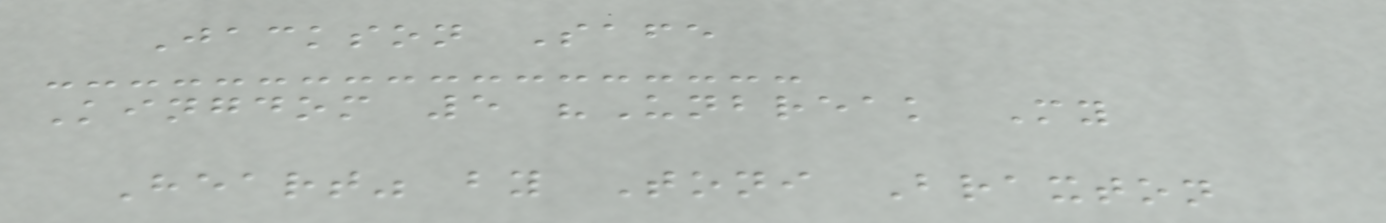Jackson Safe
Kingdom 5 "Unbreak My
Heart" by Toni Braxton
